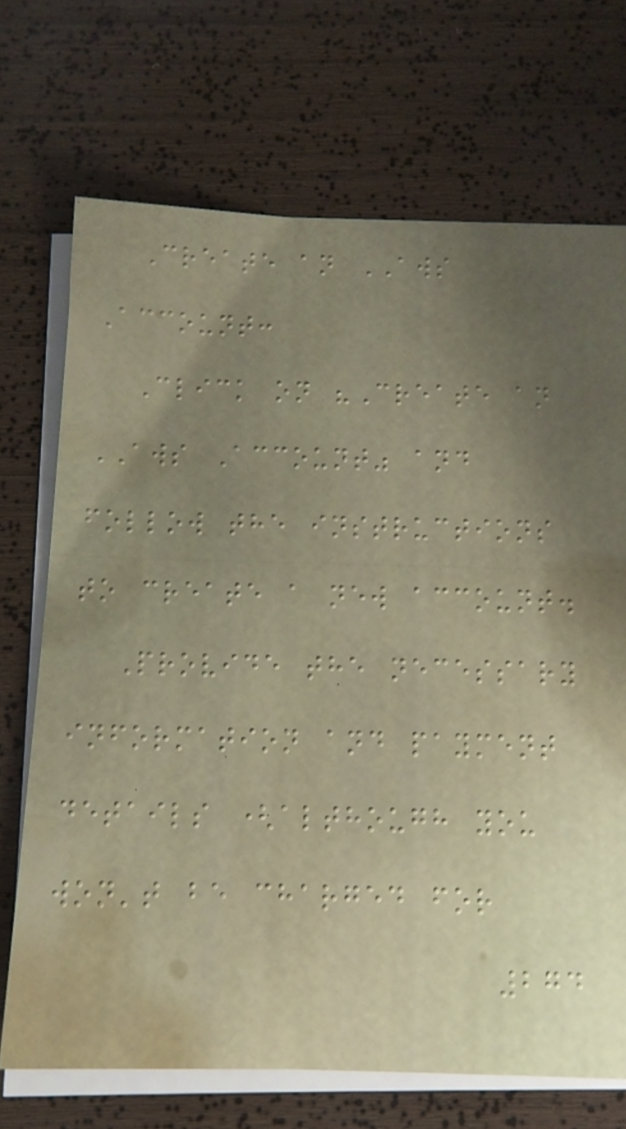Create an AWS
Account:
Click on "Create an
AWS Account" and
follow the instructions
to create a new account.
Provide the necessary
information and payment
details (although you
won't be charged for
274
